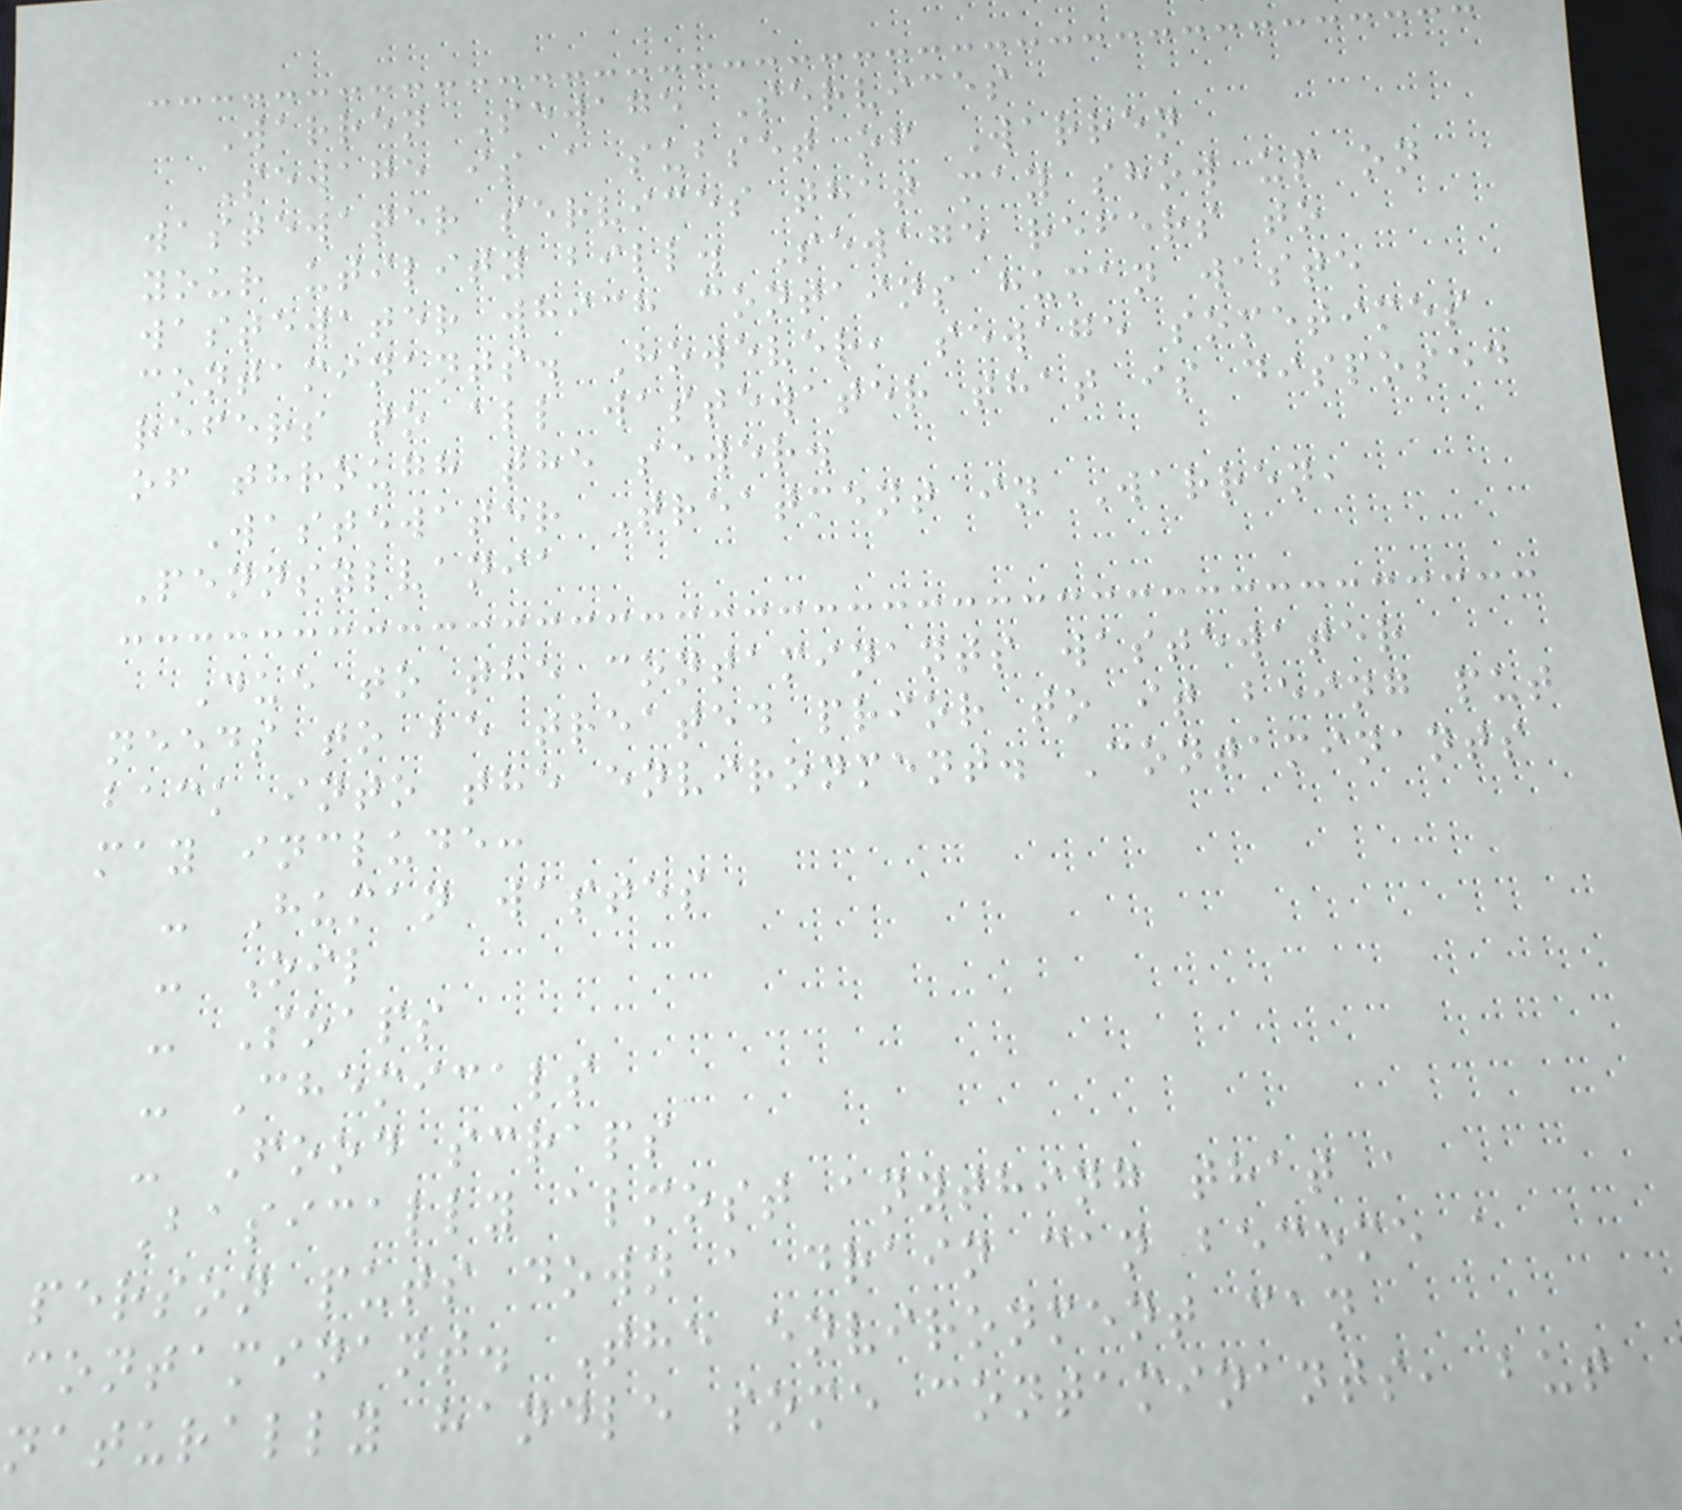Warren Sewage Services
Sewage is a subset of Warren
wastewater services that may show up on
your utility bill. Sewage refers to
wastewater which contains human waste
contaminants. However, sewage sometimes
refers to all wastewater that is disposed
of through the sewer.
Wastewater Treatment in Warren,
Pennsylvania
Due to the contaminants wastewater
needs to be treated prior to it being put
back into the environment. Contaminants
may include:
- Human wastes
- Oil
- Soaps
- Chemicals
- Food scraps
Basically almost anything that a
person puts down a drain can become a
contaminant. The environment can
naturally handle some contaminants, but
